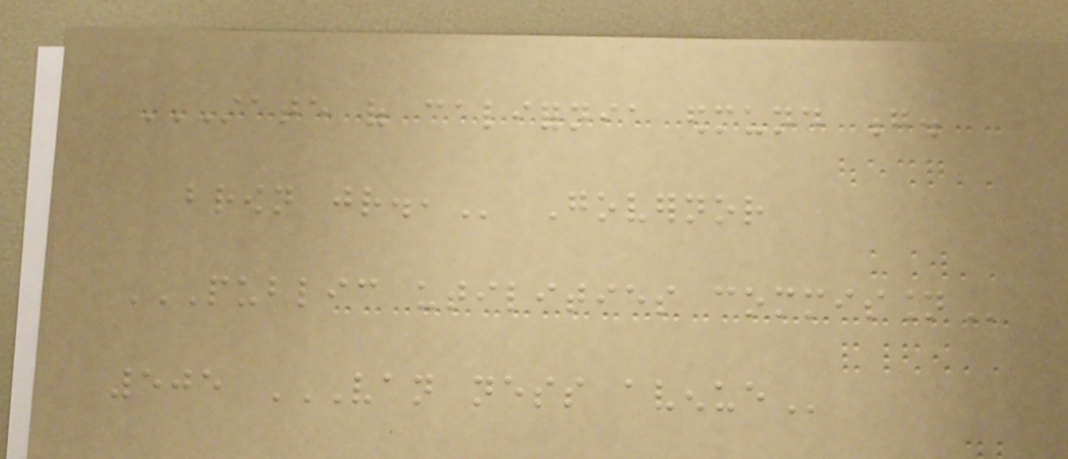STATE OF CALIFORNIA EDMUND G.
BROWN JR., Governor
PUBLIC UTILITIES COMMISSION
505 VAN NESS AVENUE
